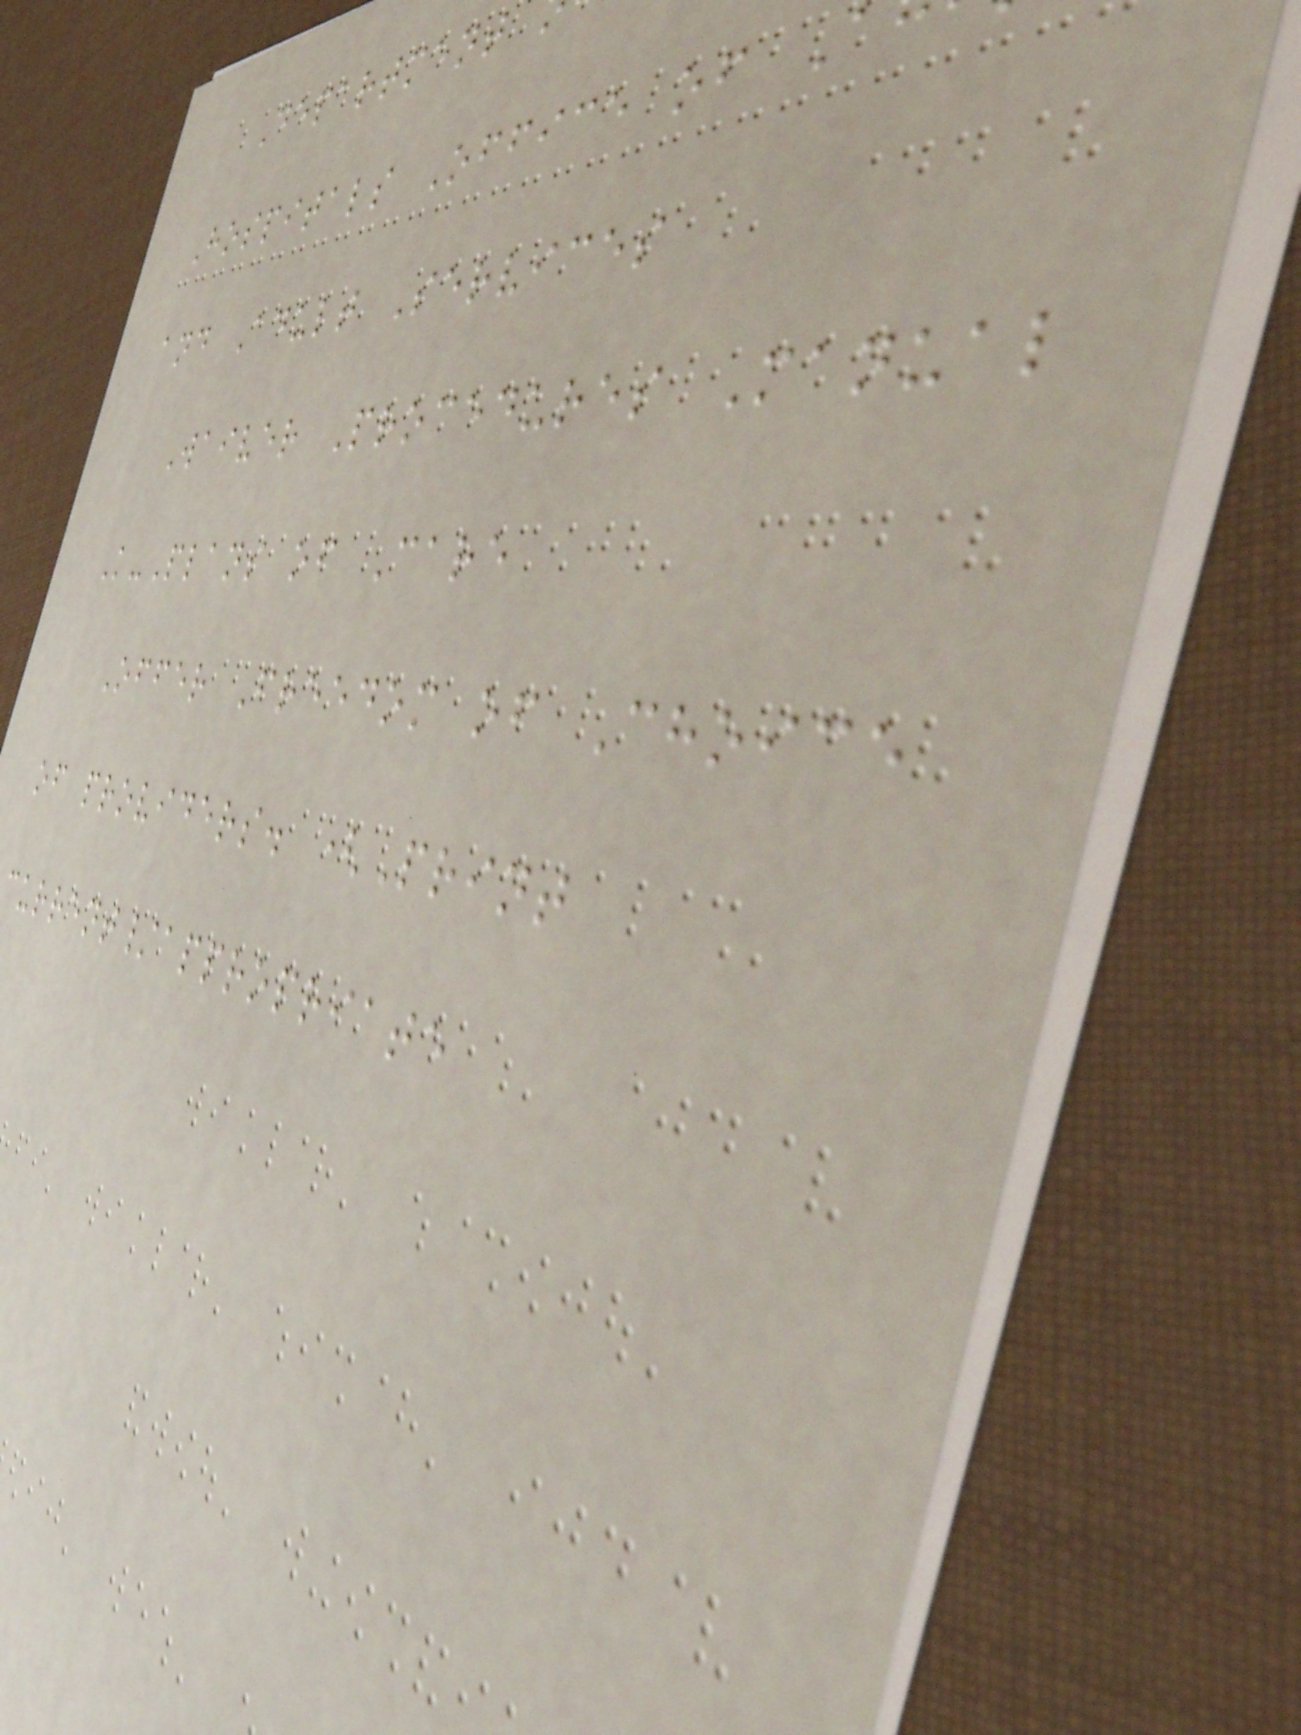Department
Hospitals Office of
and Adult Services
Waiver Procedures Manual
K-Plans of Care
Offer Freedom of Choice
of providers. (Print
current/appropriate
